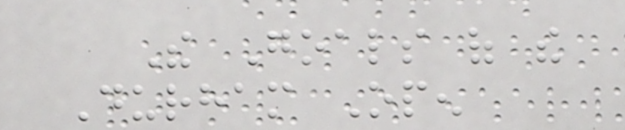The Goals of the
Durham Open
